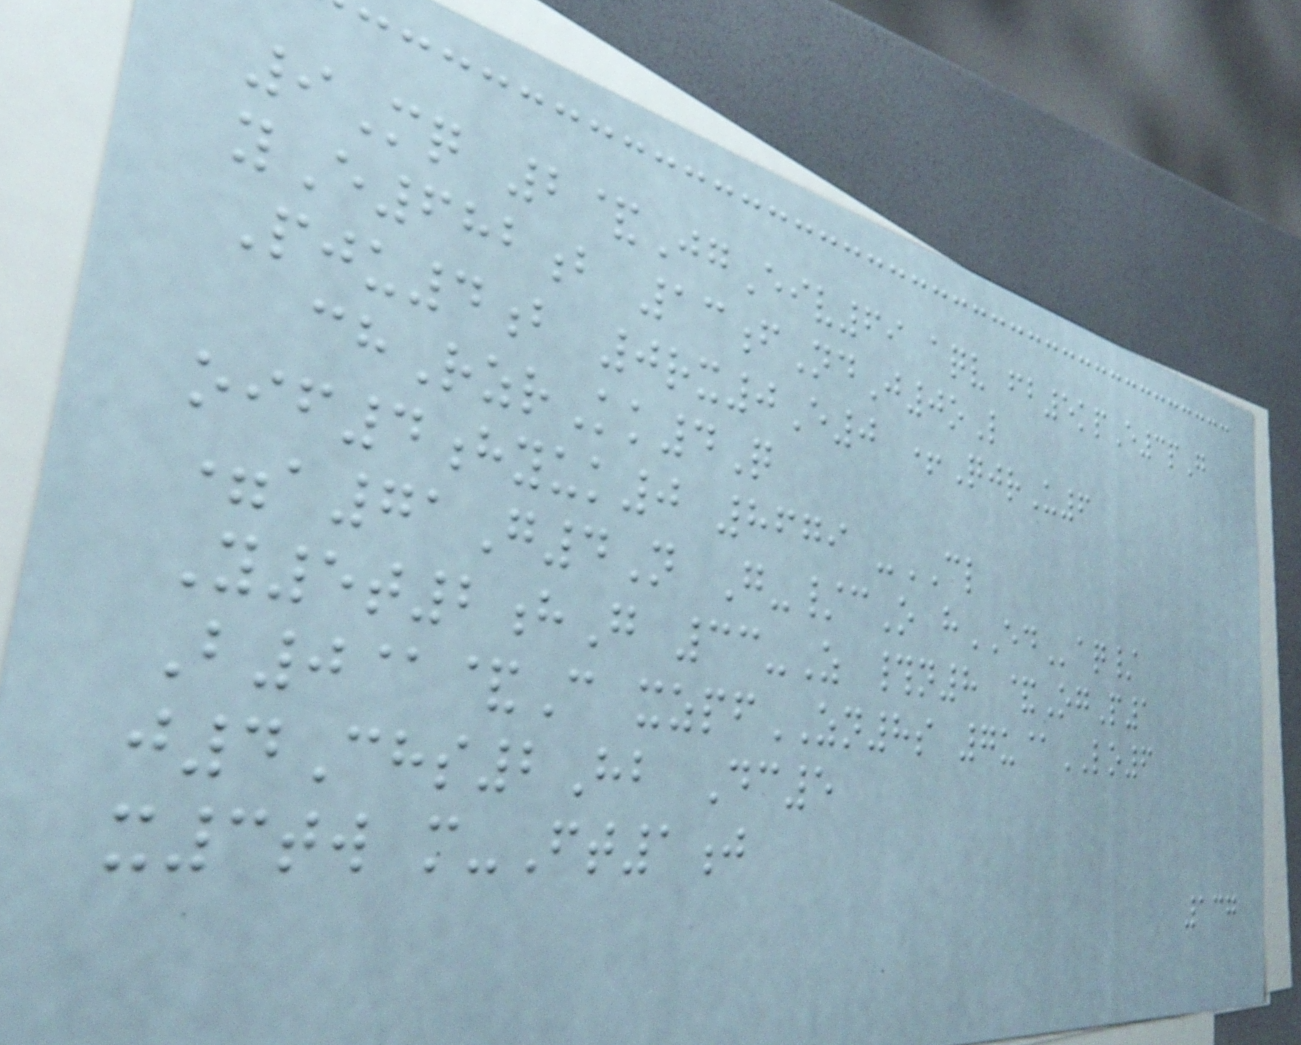9Mq 2&JgEiv69 aqv fb5kpE3pG
yE682b 13fNdJ0oL
Pju4b 0rx0E0 +QjrU6
chRzrKk4Q
oif4hyuk0 8679 -CL
=a71G4N G-/cO hEDaq/
Y5t2hG 33-Z #n8 &OgP1
B0@&C xzpfZN8s 7u@LO6
j4Chs2Hb Dc5
x3tw m-Ft1j
137
